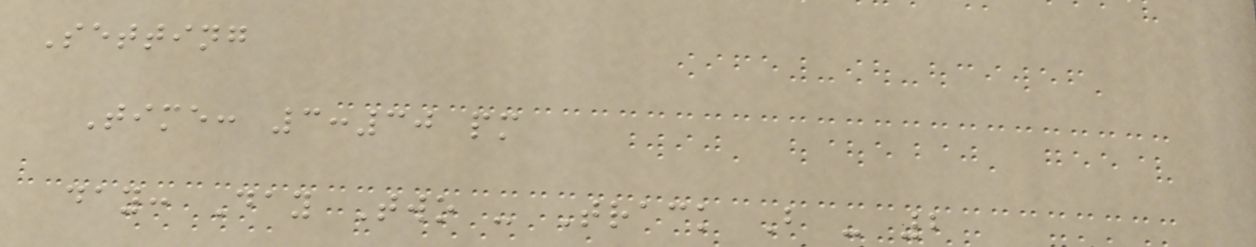Setting
Time: 3:30 pm
day: Day Two - Track B - 2
